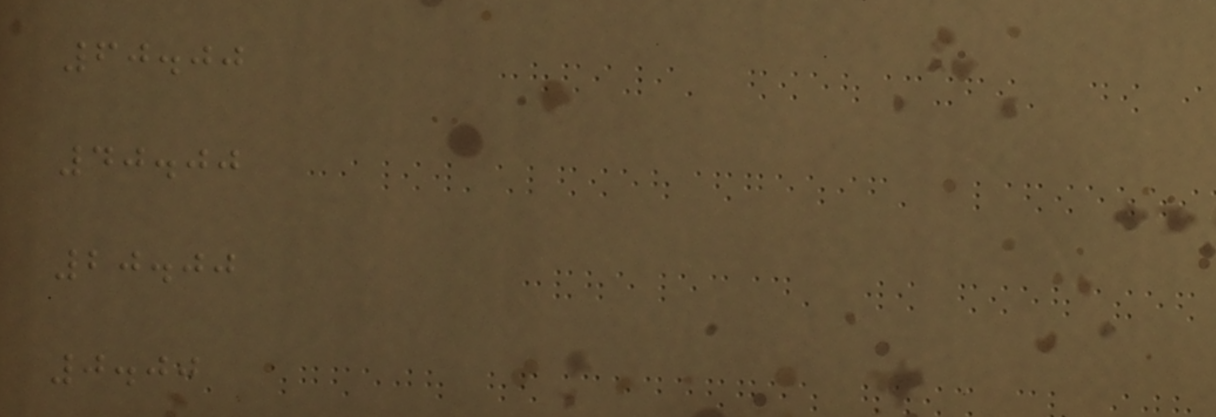60.00
40.00
20.00
0.00
